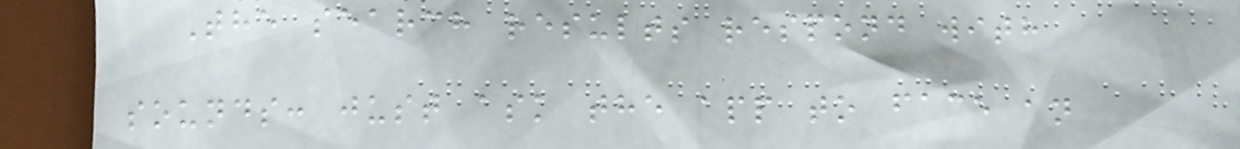The search results respond with
sounds: just ask the app to face an
